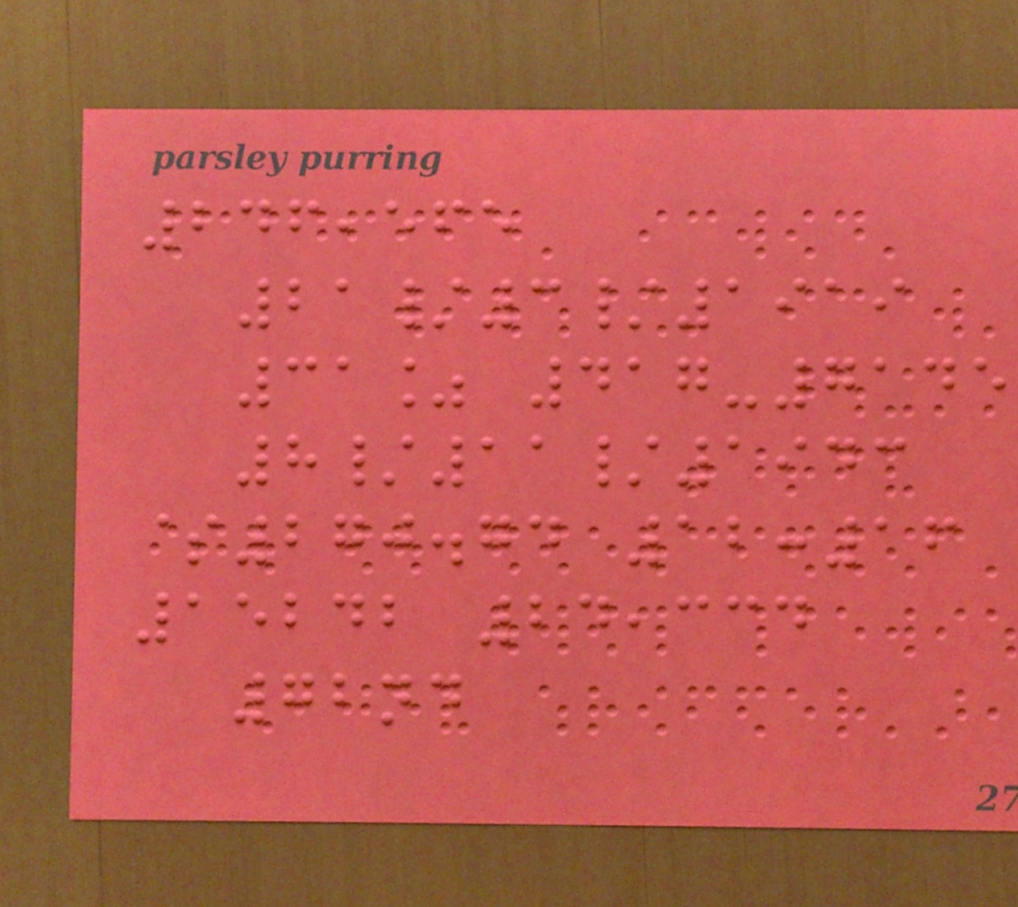246,565
21/3/1919
31% 417-7145
8/11/1943
$270.74 12:16
15242 24,334
72nd
